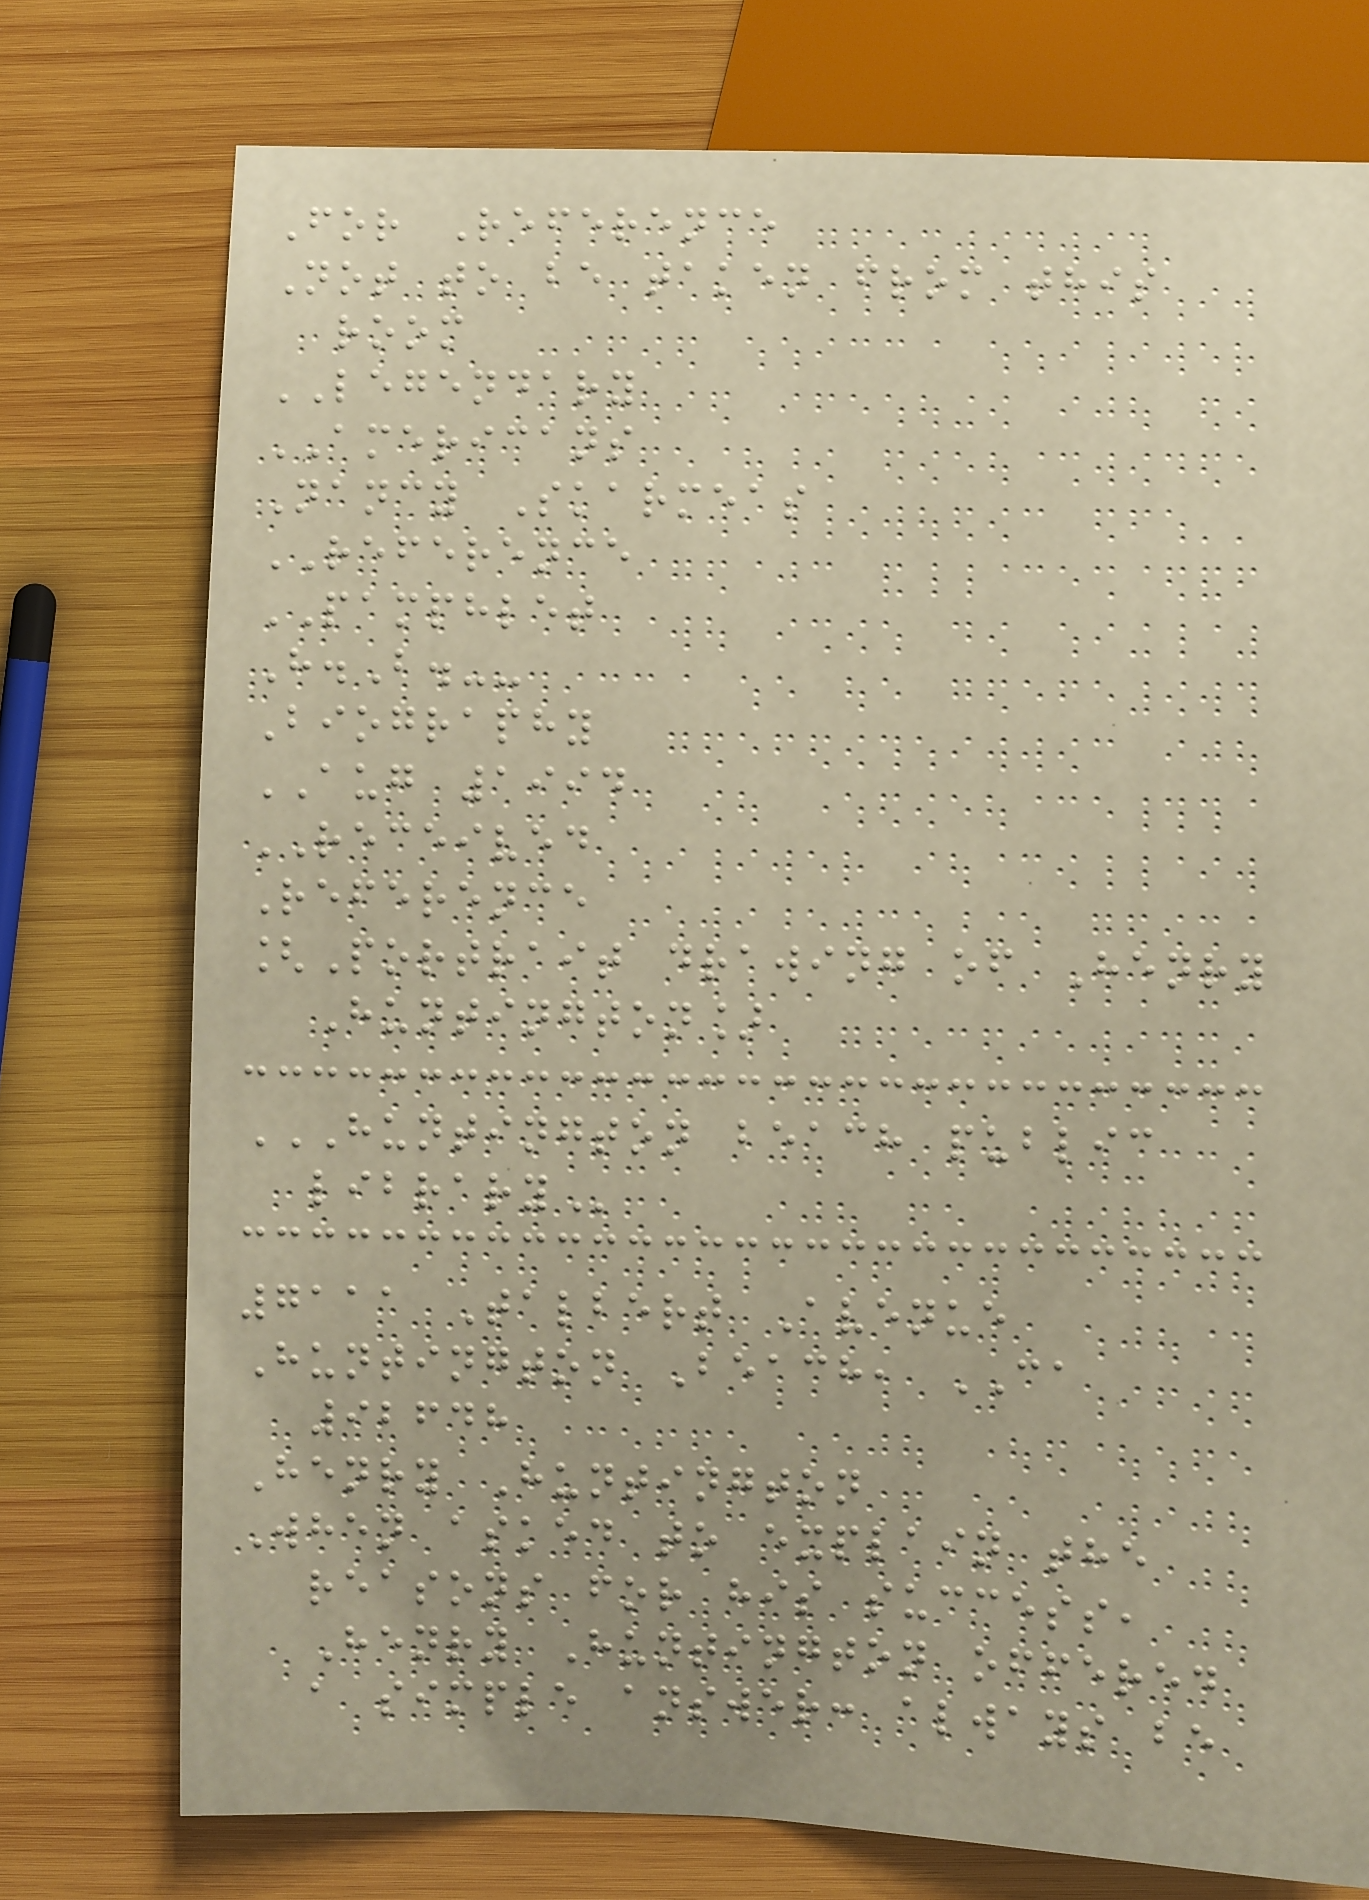For Reference
Not to be taken from this
room
LEGENDARY
AMERICANS
Nancy Skarmeas
REFERENCE
PAMPHLET
H.B.--
Biography
AUG 1994
RECEIVED
Reference
[Portrait drawing of Henry
Huntington]
HUNTINGTON BEACH PUBLIC
LIBRARY
7111 Talbert Avenue
Huntington Beach, CA
92648
Henry Huntington
When asked to explain the
reasons for his success,
Henry Huntington offered
a simple answer: always be
